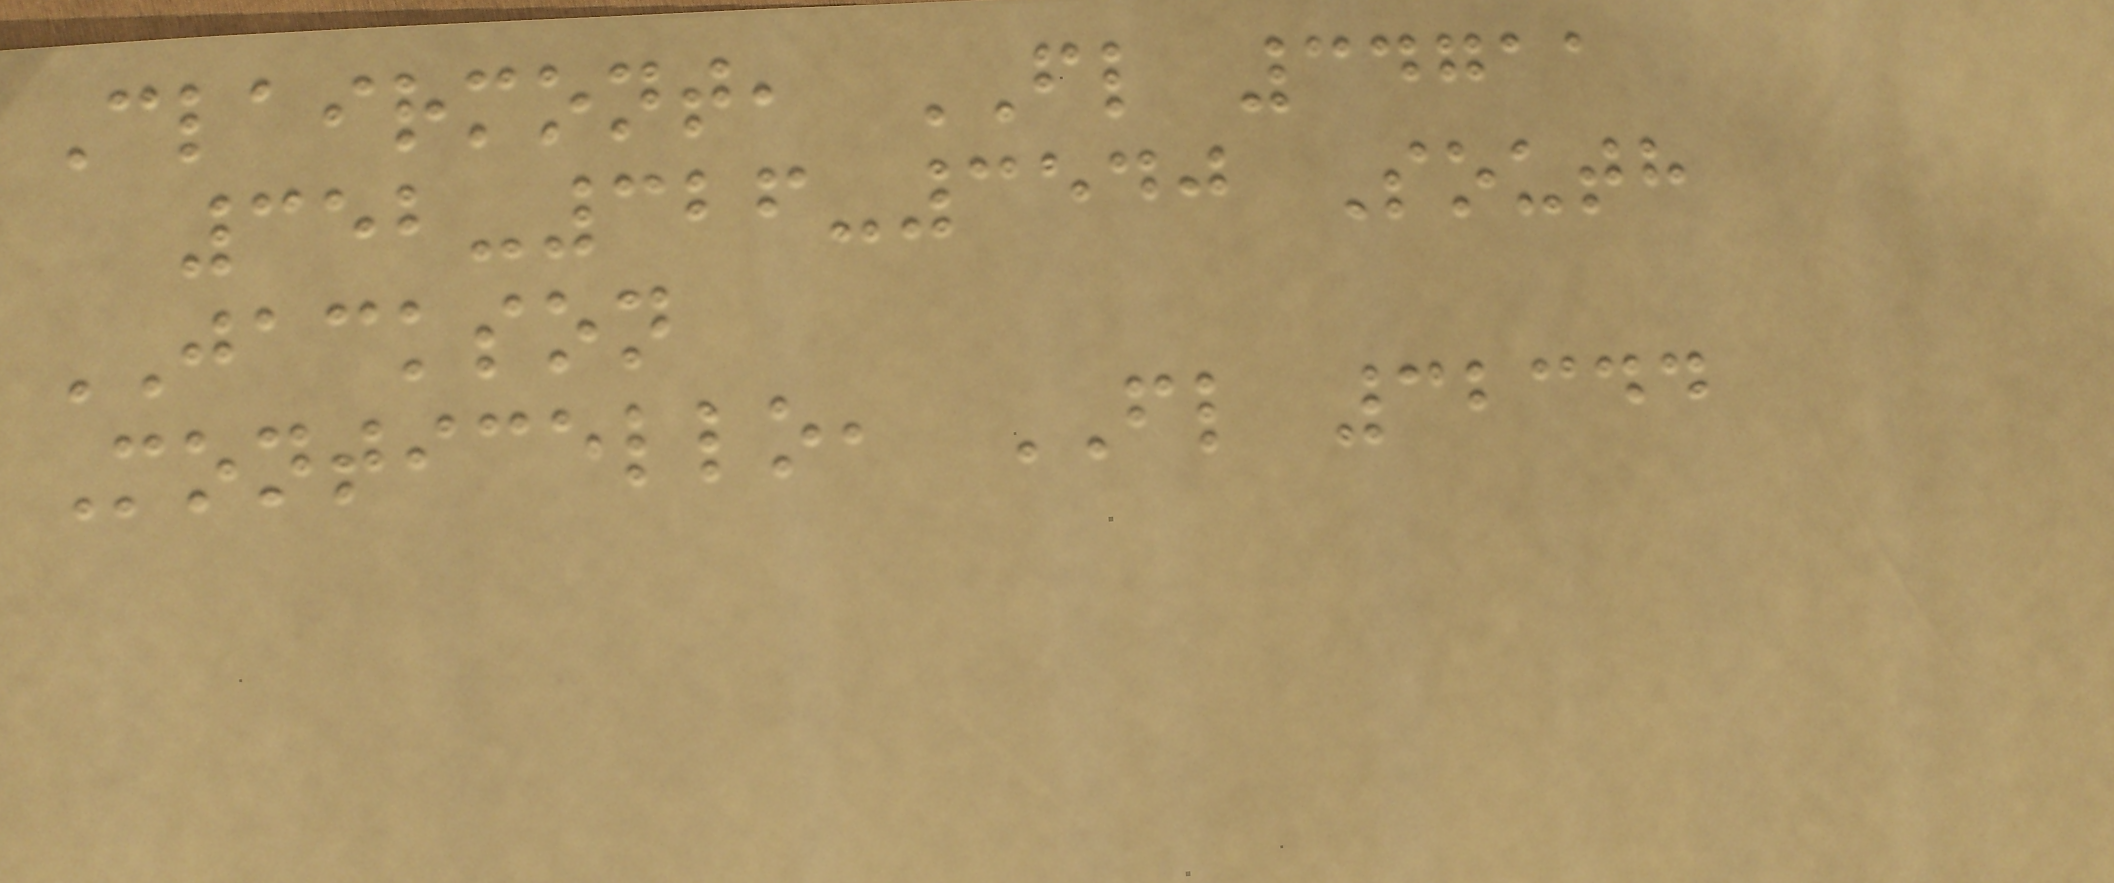Clairmont, FL 34711
352-326-3540 South
JACKSON
Monticello, FL 32344
